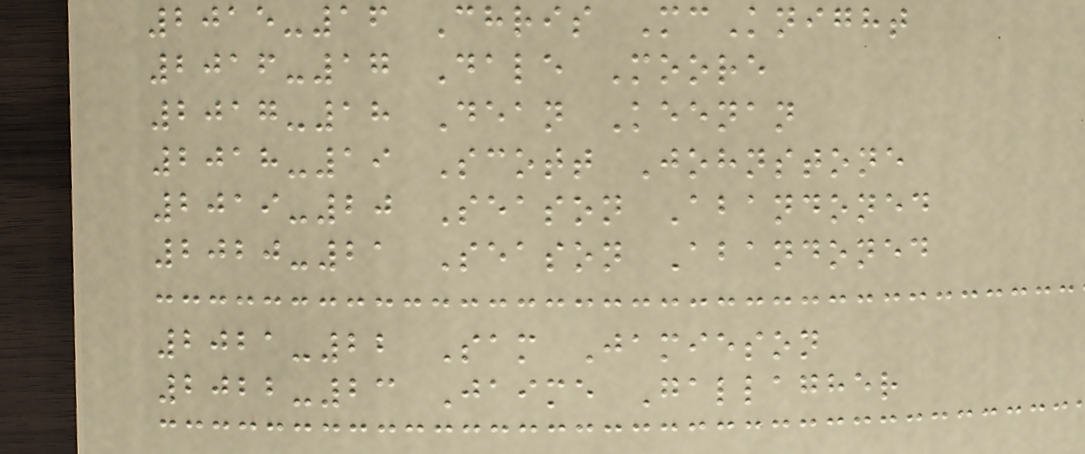2015-16 Chris McKnight
2016-17 Dale Moore
2017-18 Dean Keenan
2018-19 Scott Johnstone
2019-20 Season Abandoned
2020-21 Season Abandoned
2021-22 Sam Jamieson
2022-23 Jaime Gallagher
